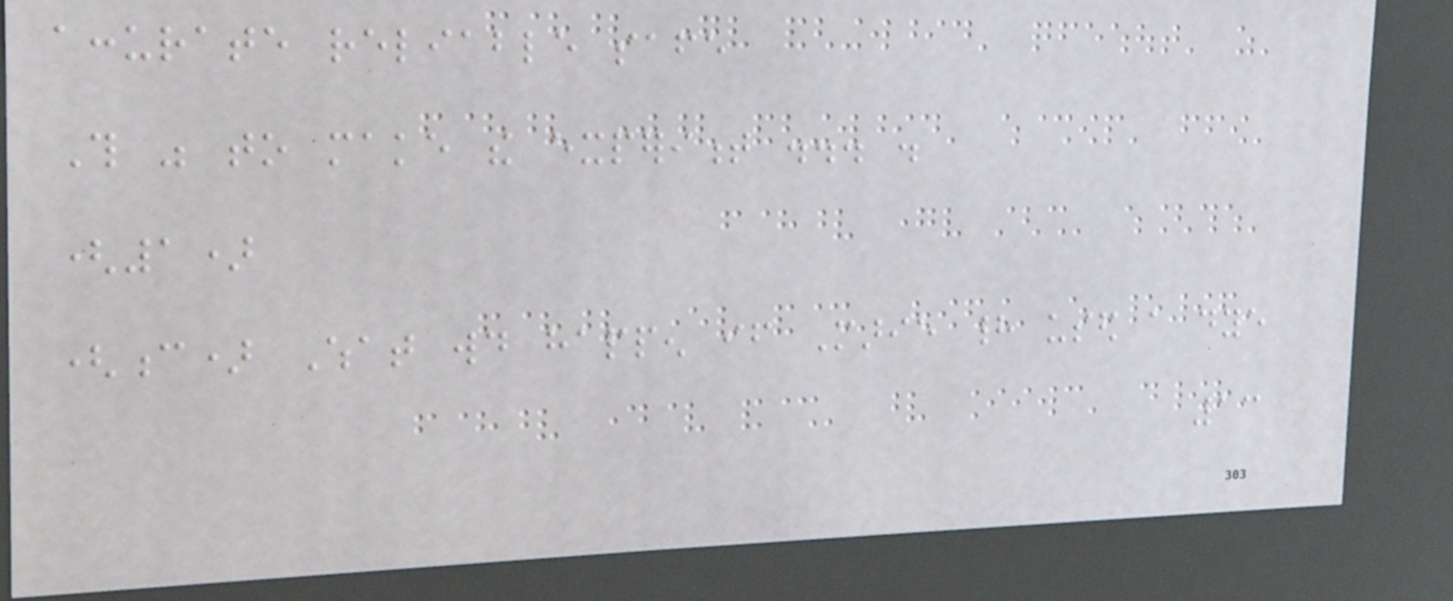accurate reliable safe
This was to make the experiment ... .
(1)
(c) What would happen if Marie had used a dye
13
